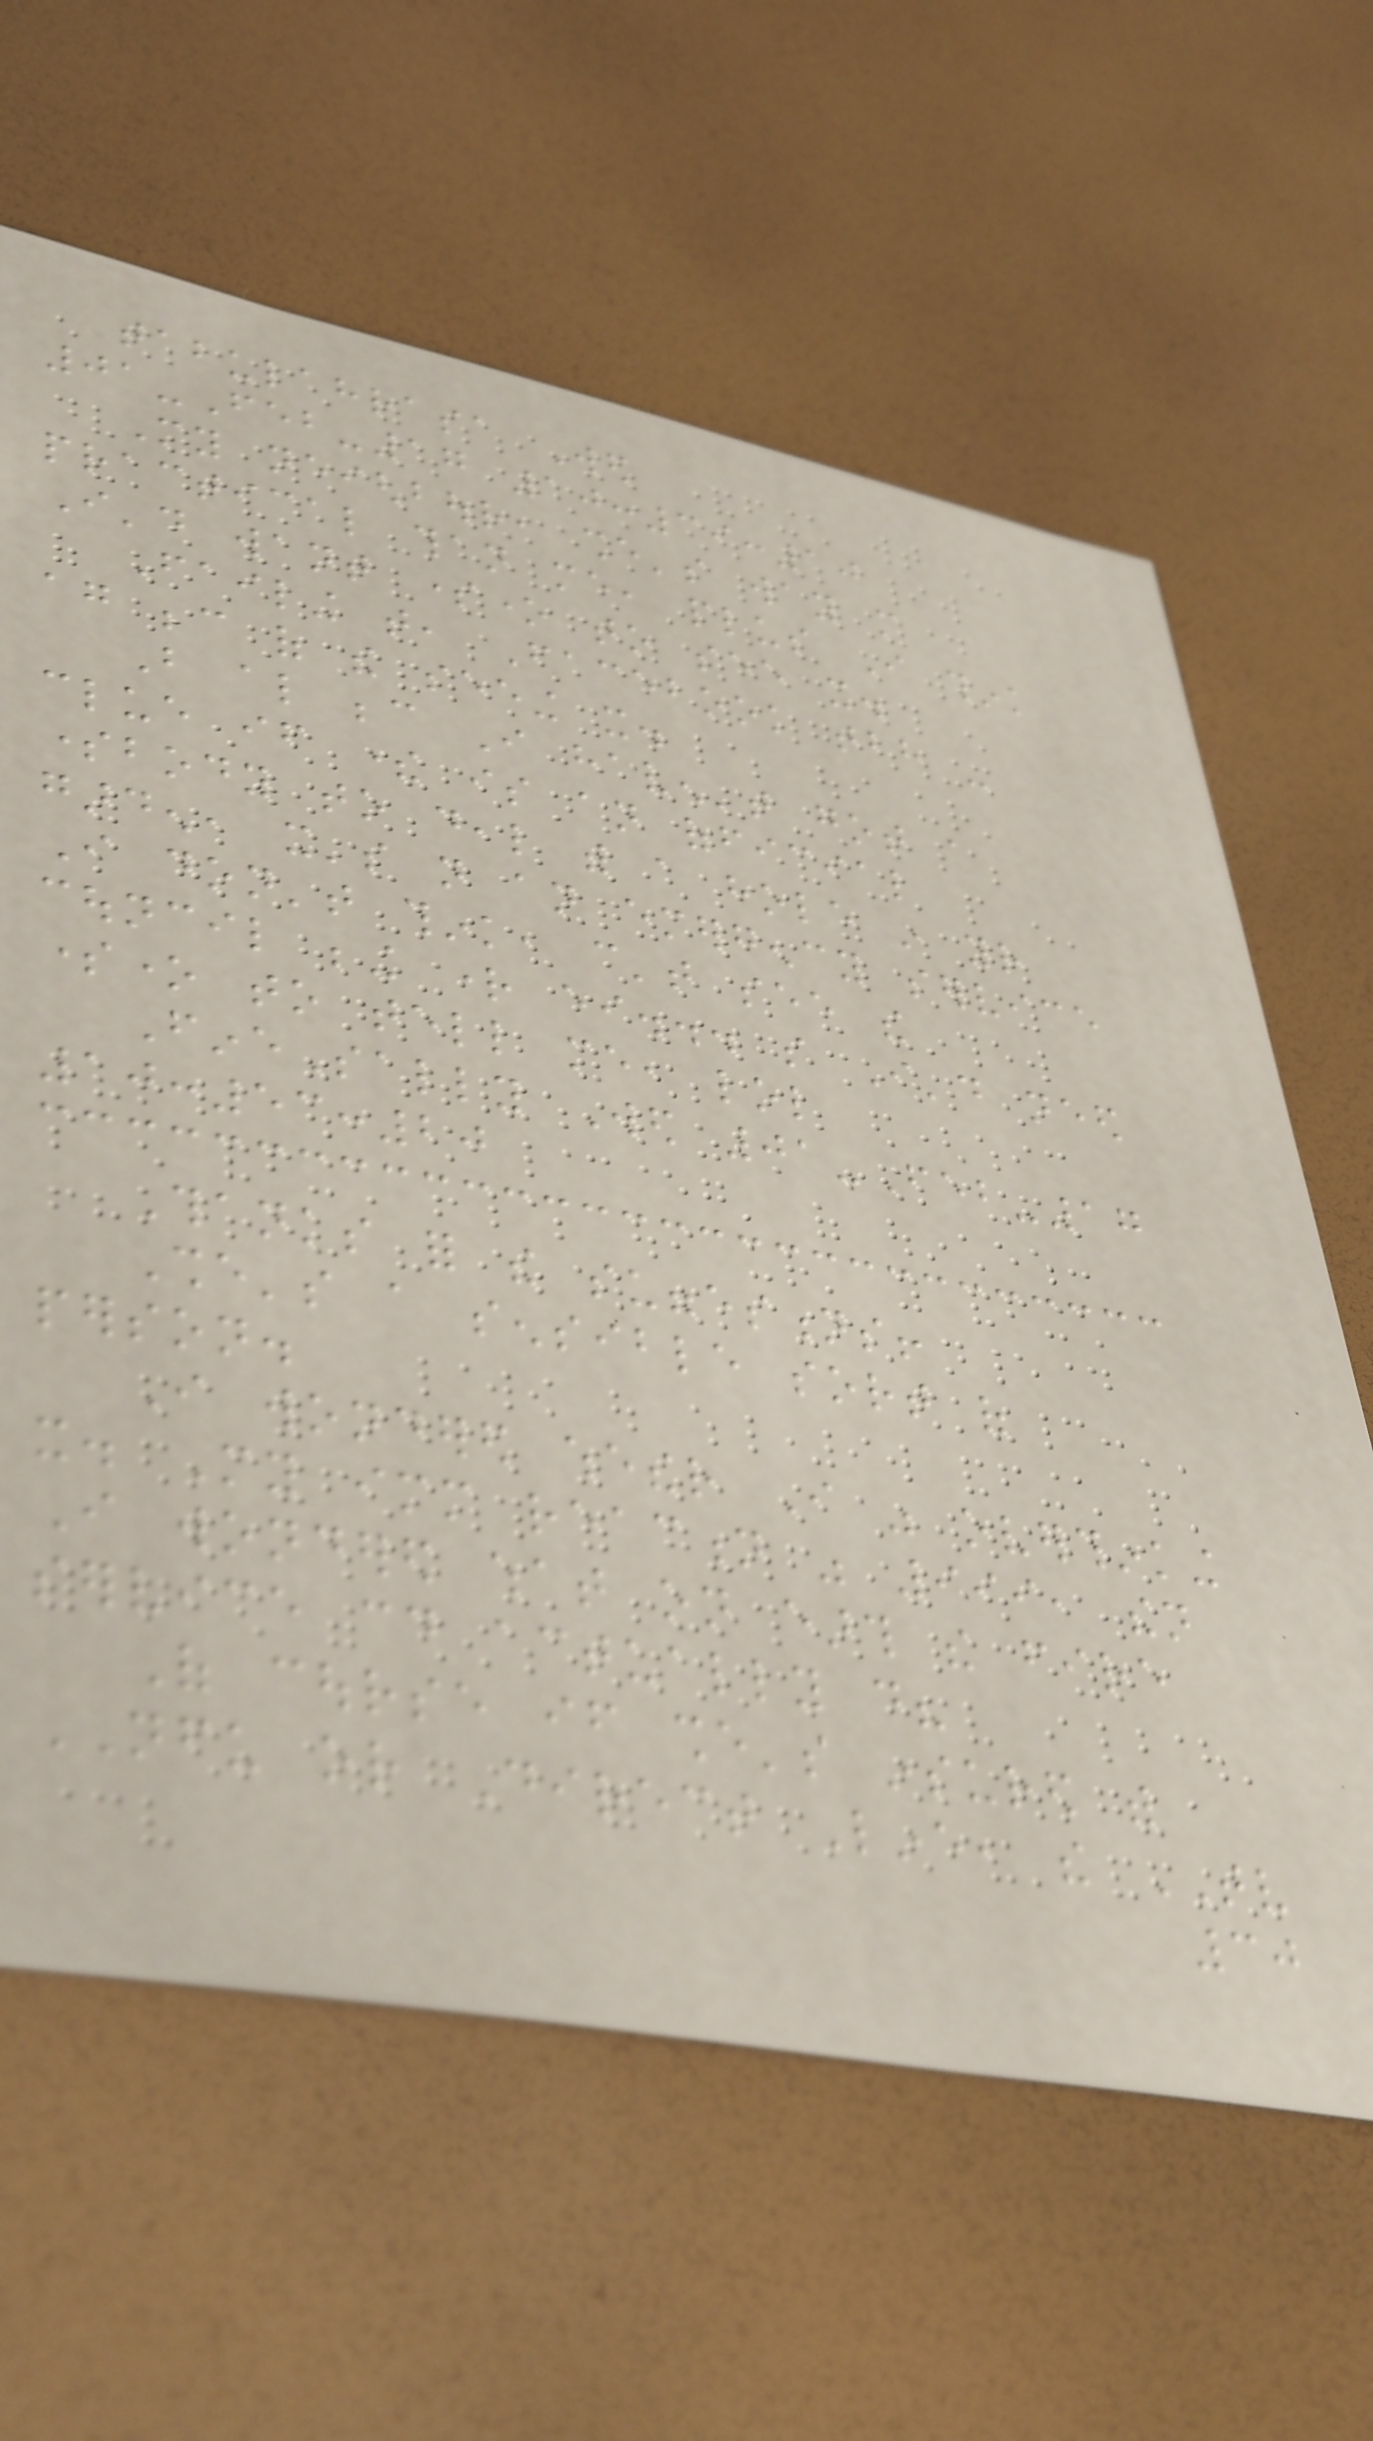tabulahrasa Wed
01-Feb-17 10:39:10
My neighbour, she's way more
practical than me, plus I think
I'd want someone to see it.
Failing that, Facebook tbh -
again because of the seeing it.
But also because I haven't got a
clue if there is an official
somebody to deal with a hole in your
garden, it's not an emergency service
I don't think, can't see the
council being right either... so I'd need
someone to tell me, lol
FineSally Wed 01-Feb-17
10:53:20
Thanks for the suggestions!
She's a sensible sort of
person.
I wondered whether I was overthinking
it. My immediate reaction was 999, then
I wondered what on earth the fire
service could actually do?
Of course if she's insured with
NFU or Direct Line, the TV
30
